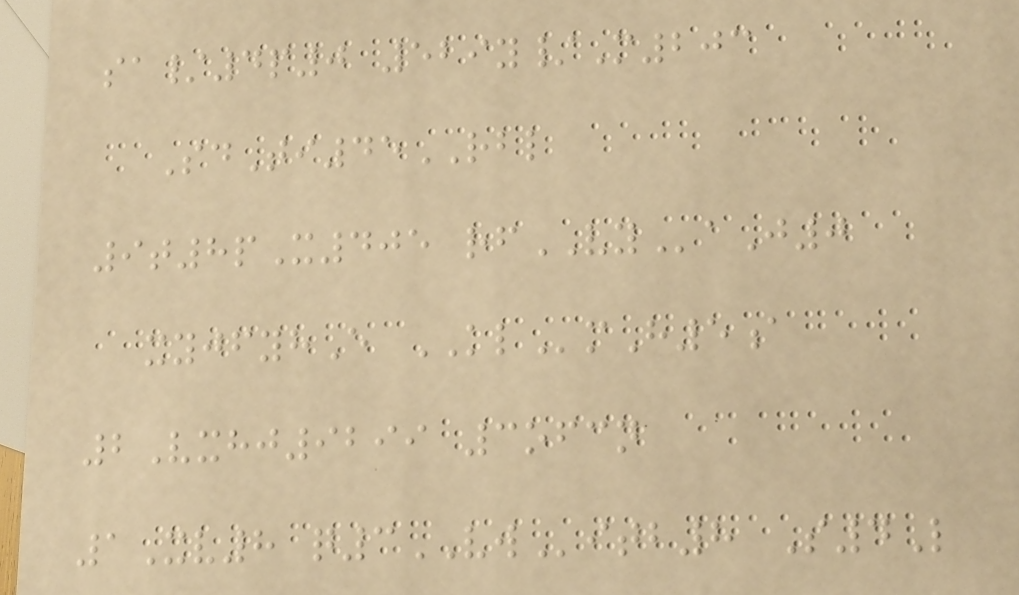sa/4p0 529y/M203
SdTi45RBL
9t8pX405 rfVYaJ0
xyjfyhE KLmH5a
2Vxhj9299 3ofcn
1Xv8 q3VWitb8 S4L
